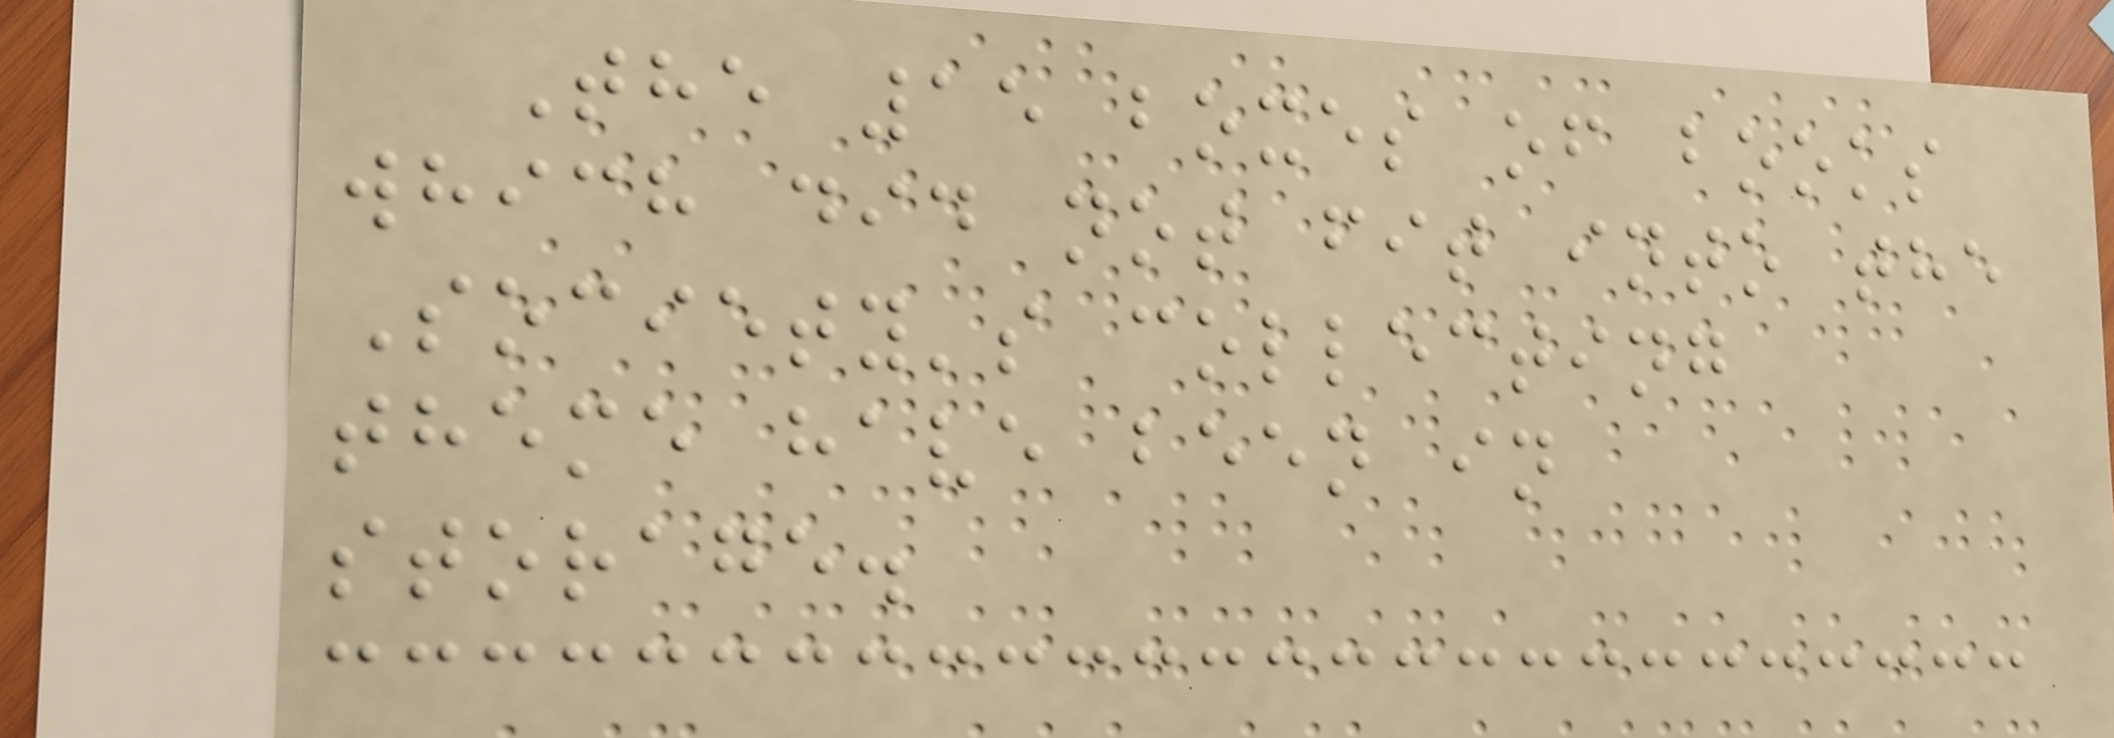The 15 boxes of books
which did not fit into the
Society's collecting
theme have been in
storage.
